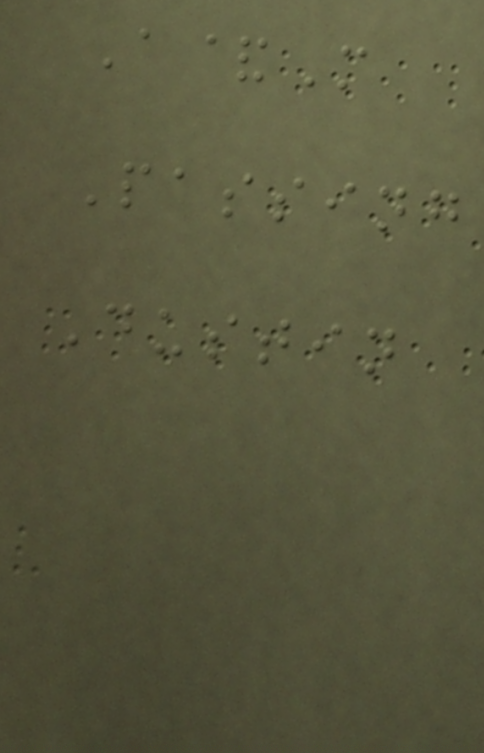A&M
Passing
Dustin
